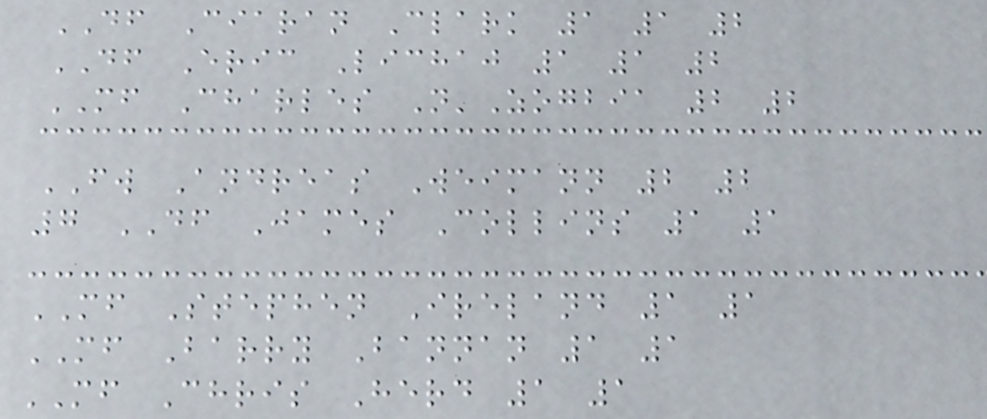DF Ciaran Clark 1 1 2
DF Eric Lichaj 1 1 2
MF Charles N'Zogbia 2 2
FW Andreas Weimann 2 2
7 DF James Collins 1 1
MF Stephen Ireland 1 1
MF Barry Bannan 1 1
MF Chris Herd 1 1
